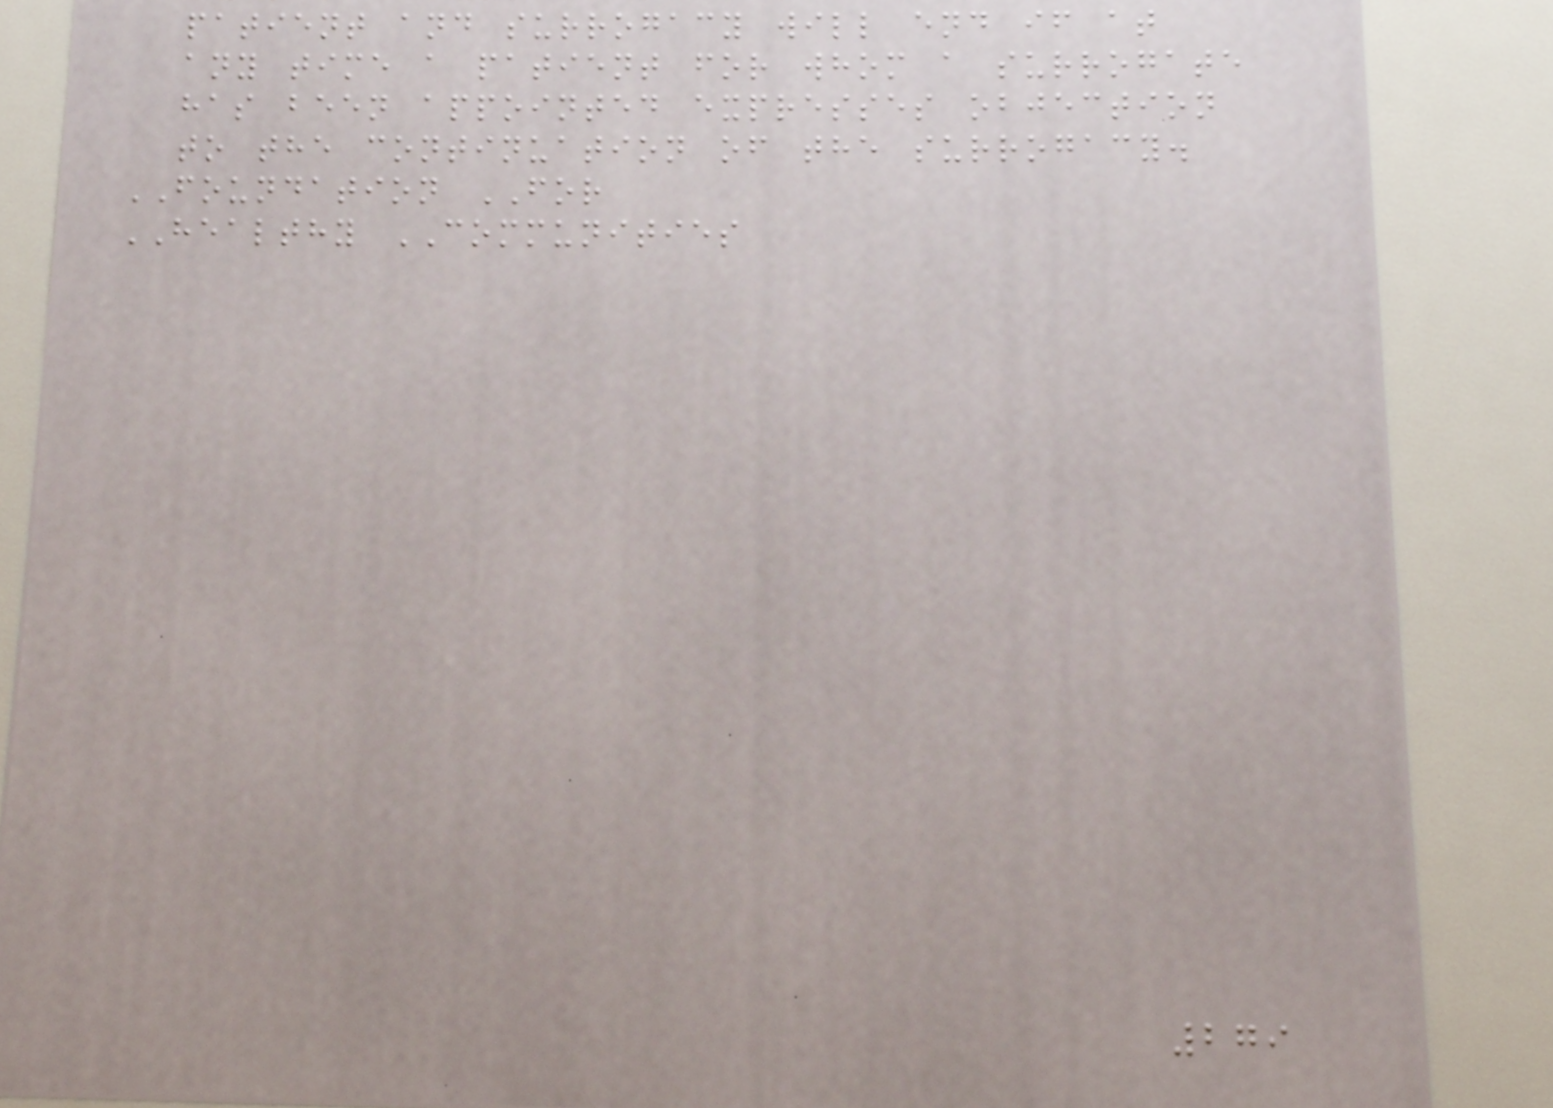patient and surrogacy will end if at
any time a patient for whom a surrogate
has been appointed expresses objection
to the continuation of the surrogacy.
FOUNDATION FOR
HEALTHY COMMUNITIES
279
